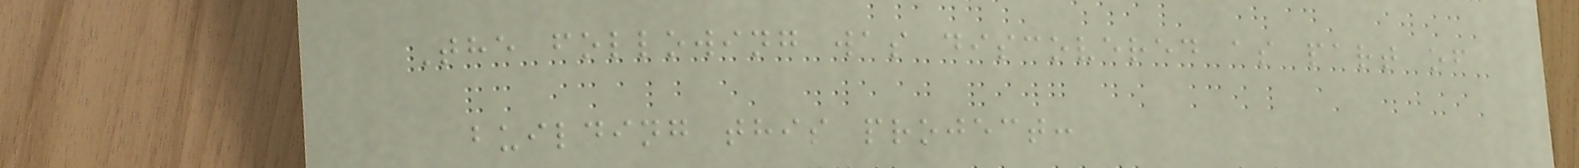The following was discovered as part of
building this project:
